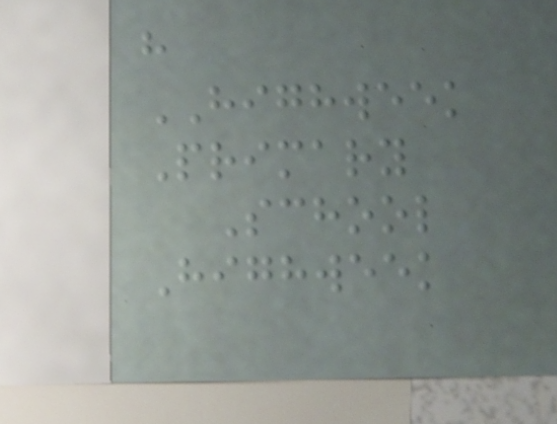h
HIGHWEEK
Primary
School
Highweek
